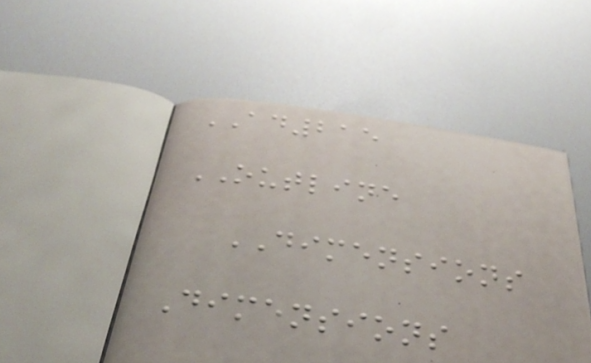AD215
OUTLINE
DIMENSIONS
Dimensions
